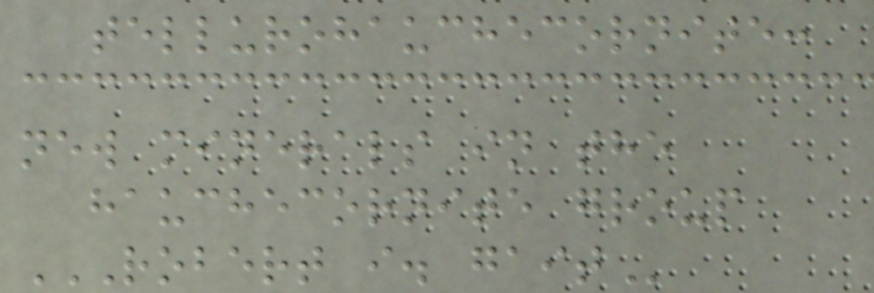tellurohauchecornite:
new minerals in the
hauchecornite group
ROBERT I. GAIT
